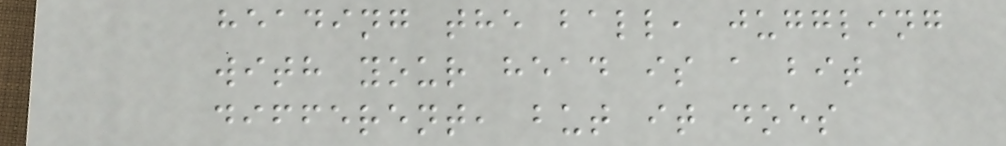heading the ball, juggling
with your head is a bit
different, but it does
